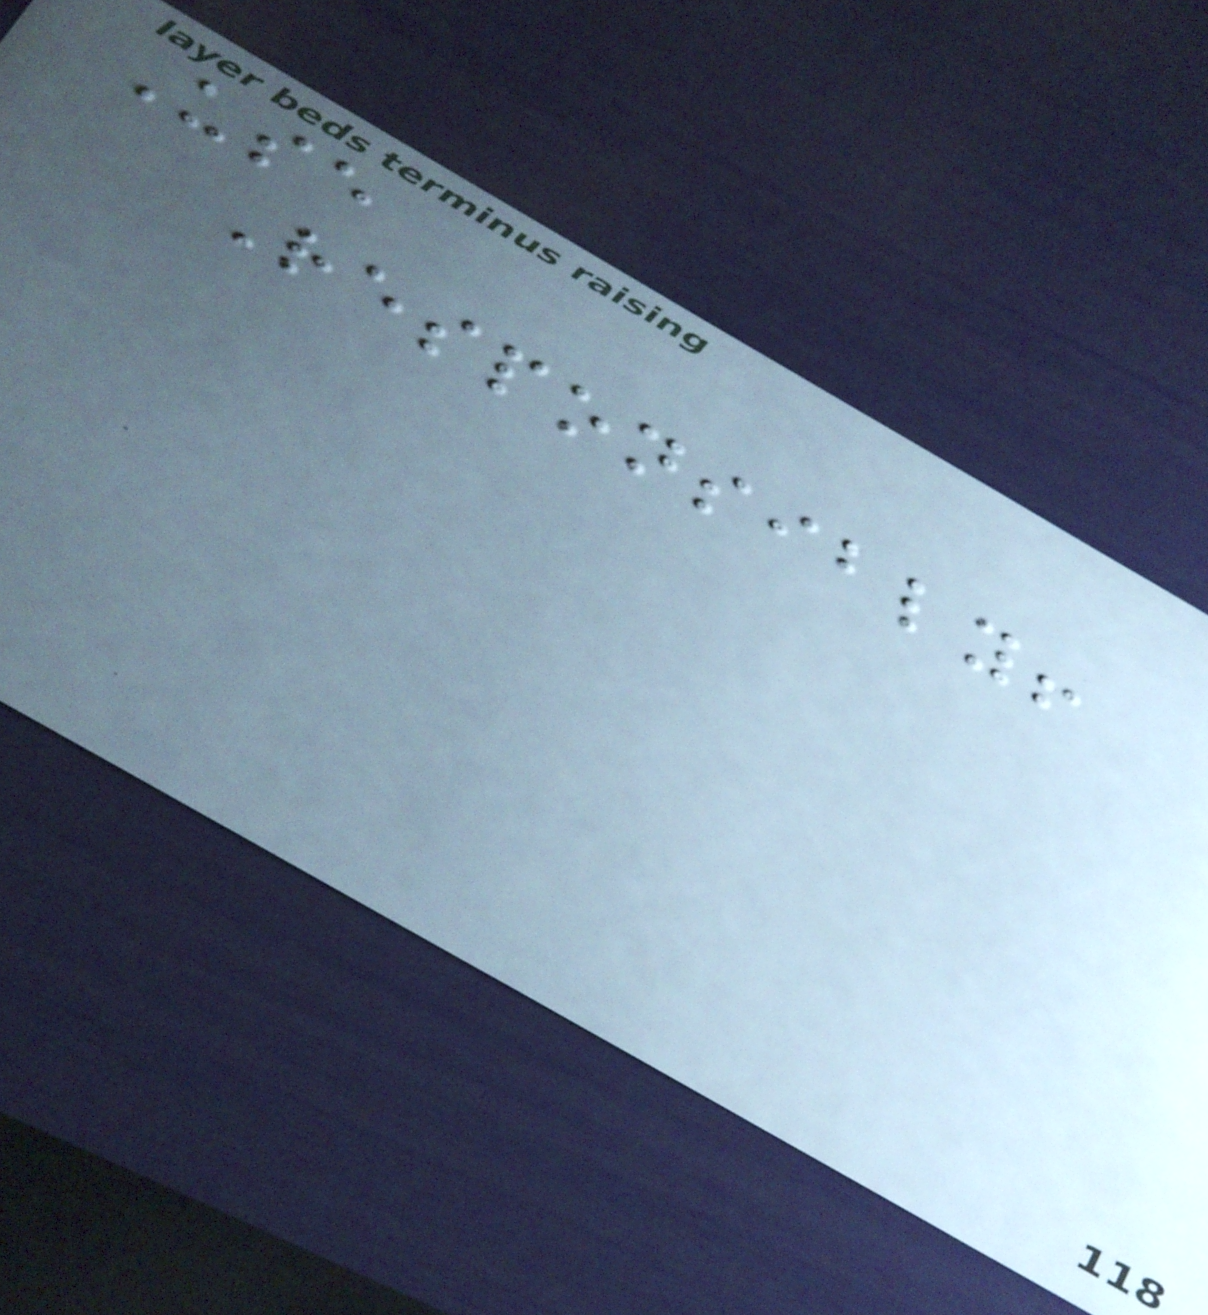Use
Responsibly!
